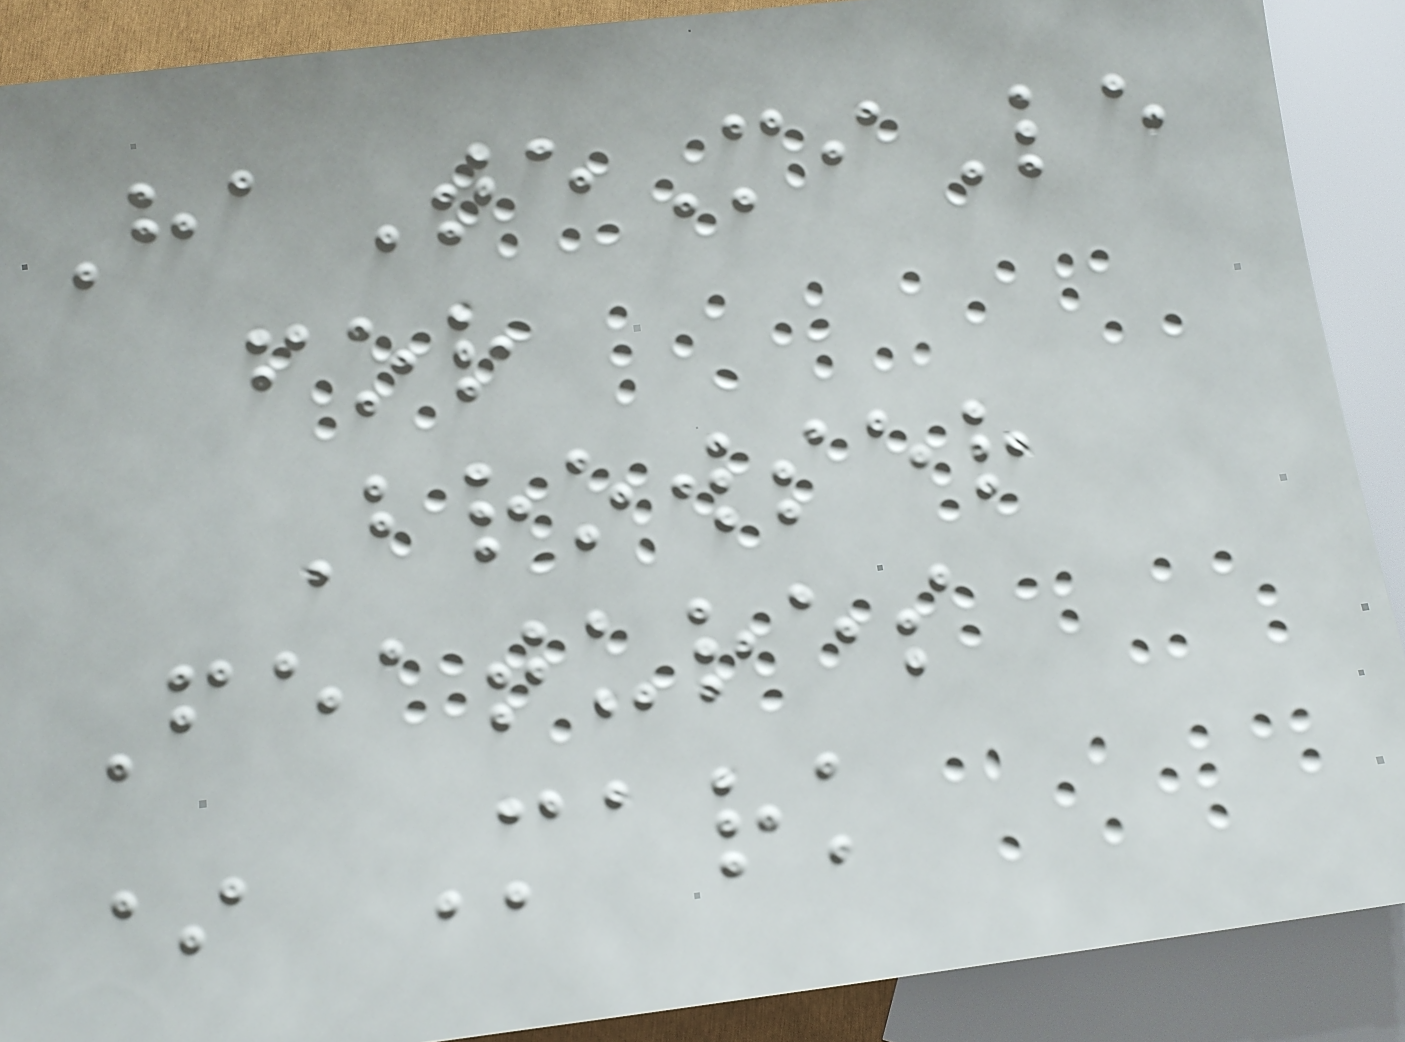HaTeMiLe
for
Browser
Features
* Mark
